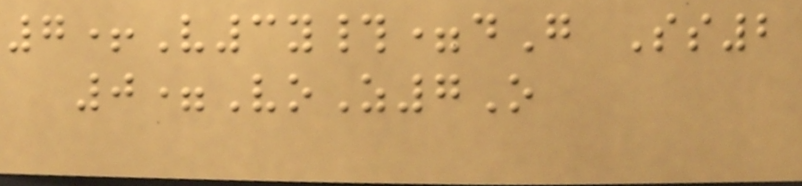7+V3y#=dG Ss2
0=VoZ7O
